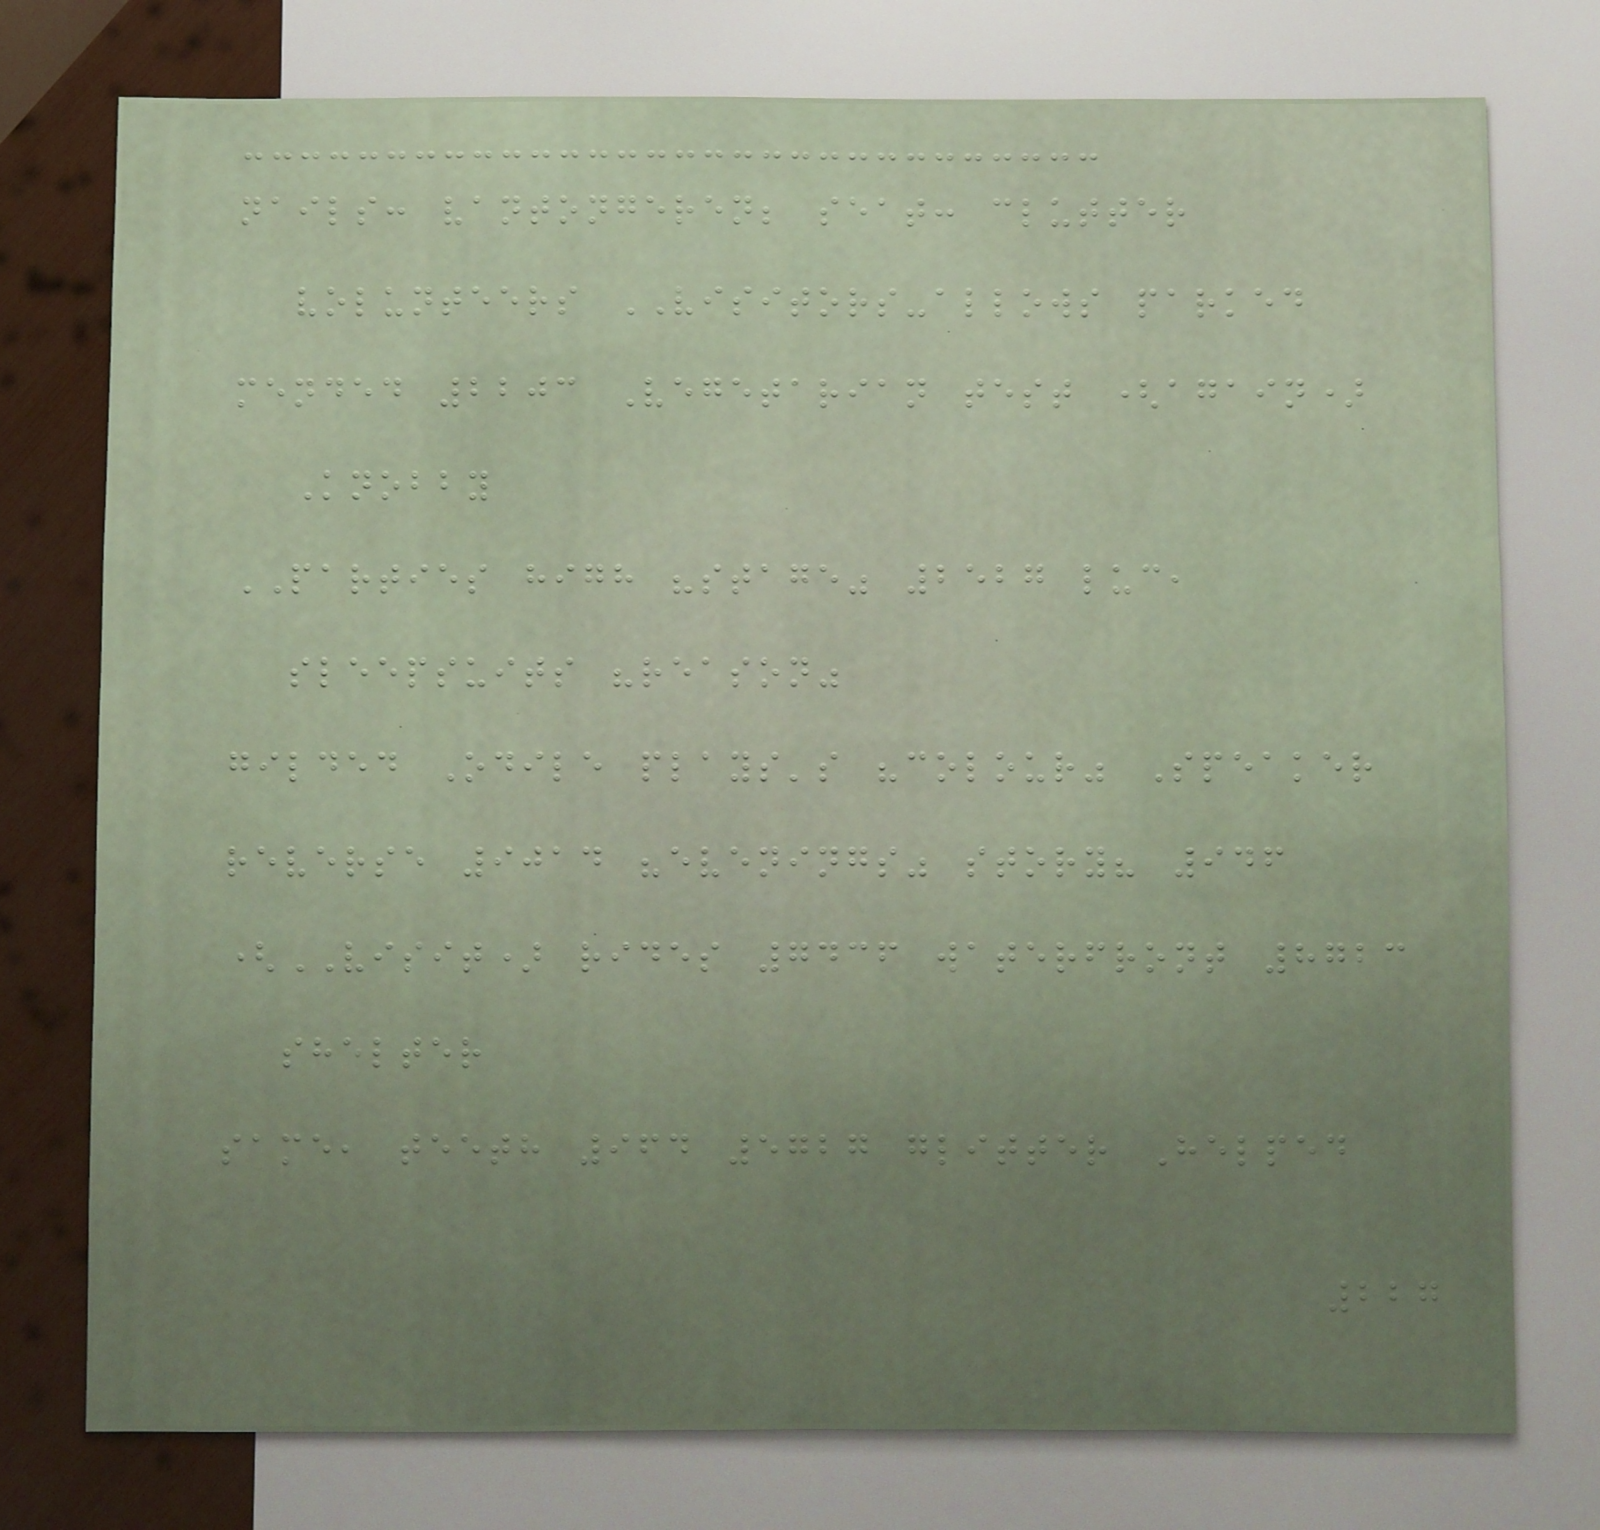nails: vantongeren; seat: clutter
volunteers VISITORS-allows parked
mended 2203 Vegetarian test (again)
Knobby
PARTIES high "stage" 2527 luc,
sleepsuits "reason"
gilded Odile plays's "colour" Speaker
reverse 9014 "evenings" story? 946
(VISIT) rides 7436 waterfront 8723
shelter
same, teeth 964 5727 glitter Helped
227
